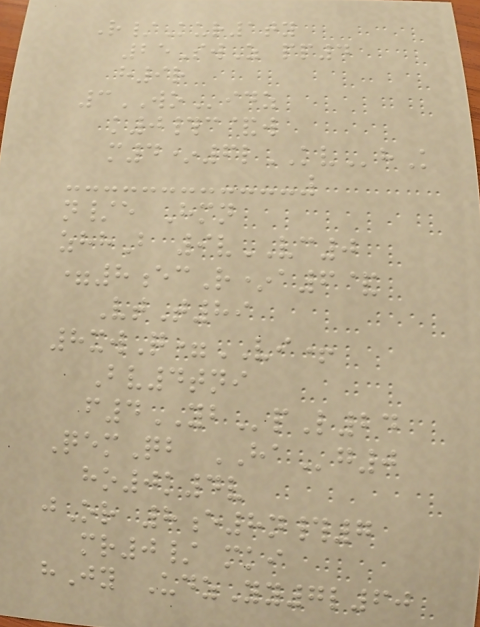R/Kur1ty
25SwZ pp4
h9r
3WOidz
k0#c&w
m4*6lKVhK
n/e Hmn
zhhB 9vVC0
=8ecR*a6&
VtT89
8xwQ=VI+
Bv4tni
f4YBpL24
QemQb HAg0
ho0k4v
jOr 8e8n#7
mr0/ mki
hJy UdzYy7l60
